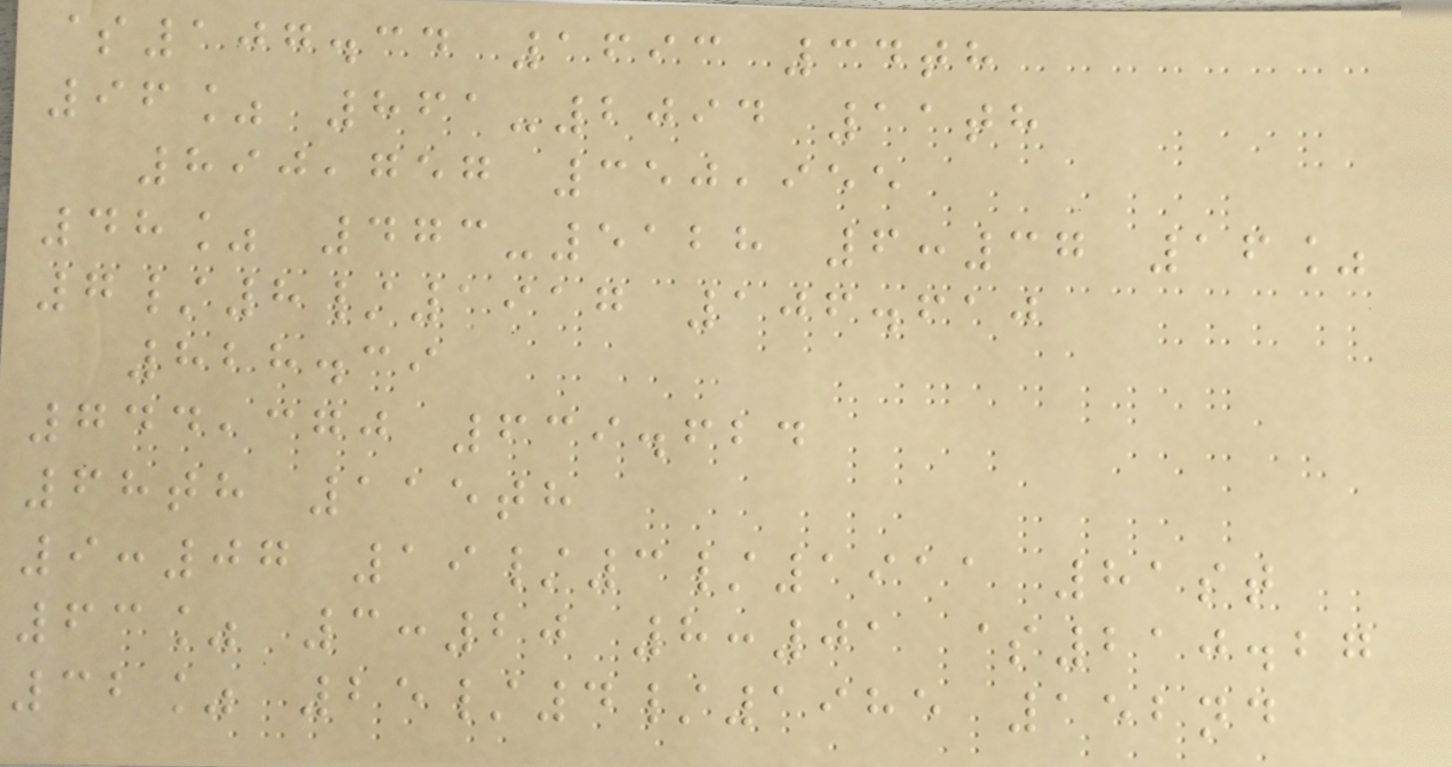$107.34 1693 34th
96% 861-2094 11th
890,757 350,955
48% 473-5128 6:37 16%
7/8/1917 106.610
828.39
744,370 639.624
68th 115th
9:07 19/3/1911 81st
63% 3:20 8:01 $210.27
32% 25/4/1985 152nd
